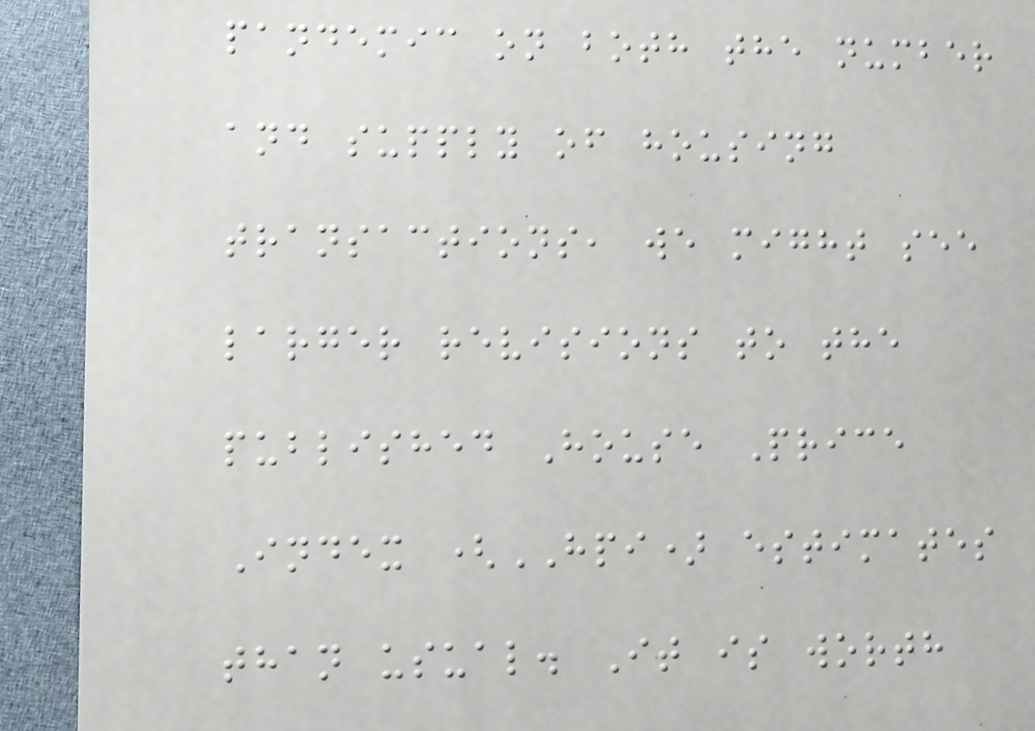pandemic on both the number
and supply of housing
transactions, we might see
larger revisions to the
published House Price
Index (HPI) estimates
than usual. It is worth
